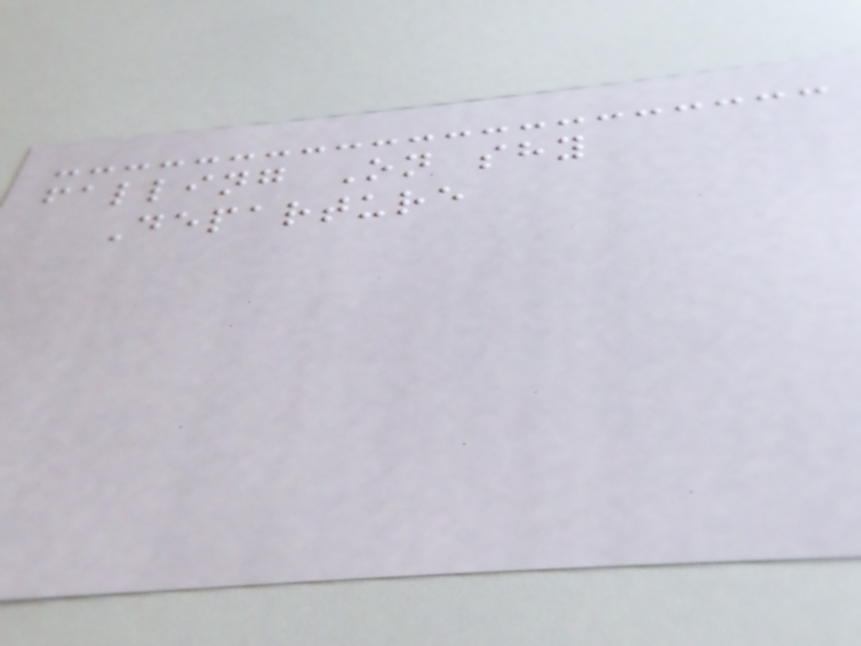falling On shy
Departure
